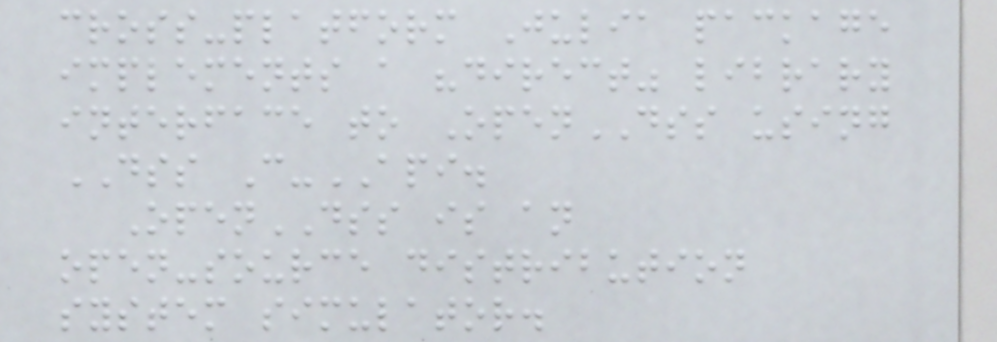cross-platform Julia package
implements a "direct" library
interface to OpenDSS using
DSS C-API.
OpenDSS is an
open-source distribution
system simulator.
